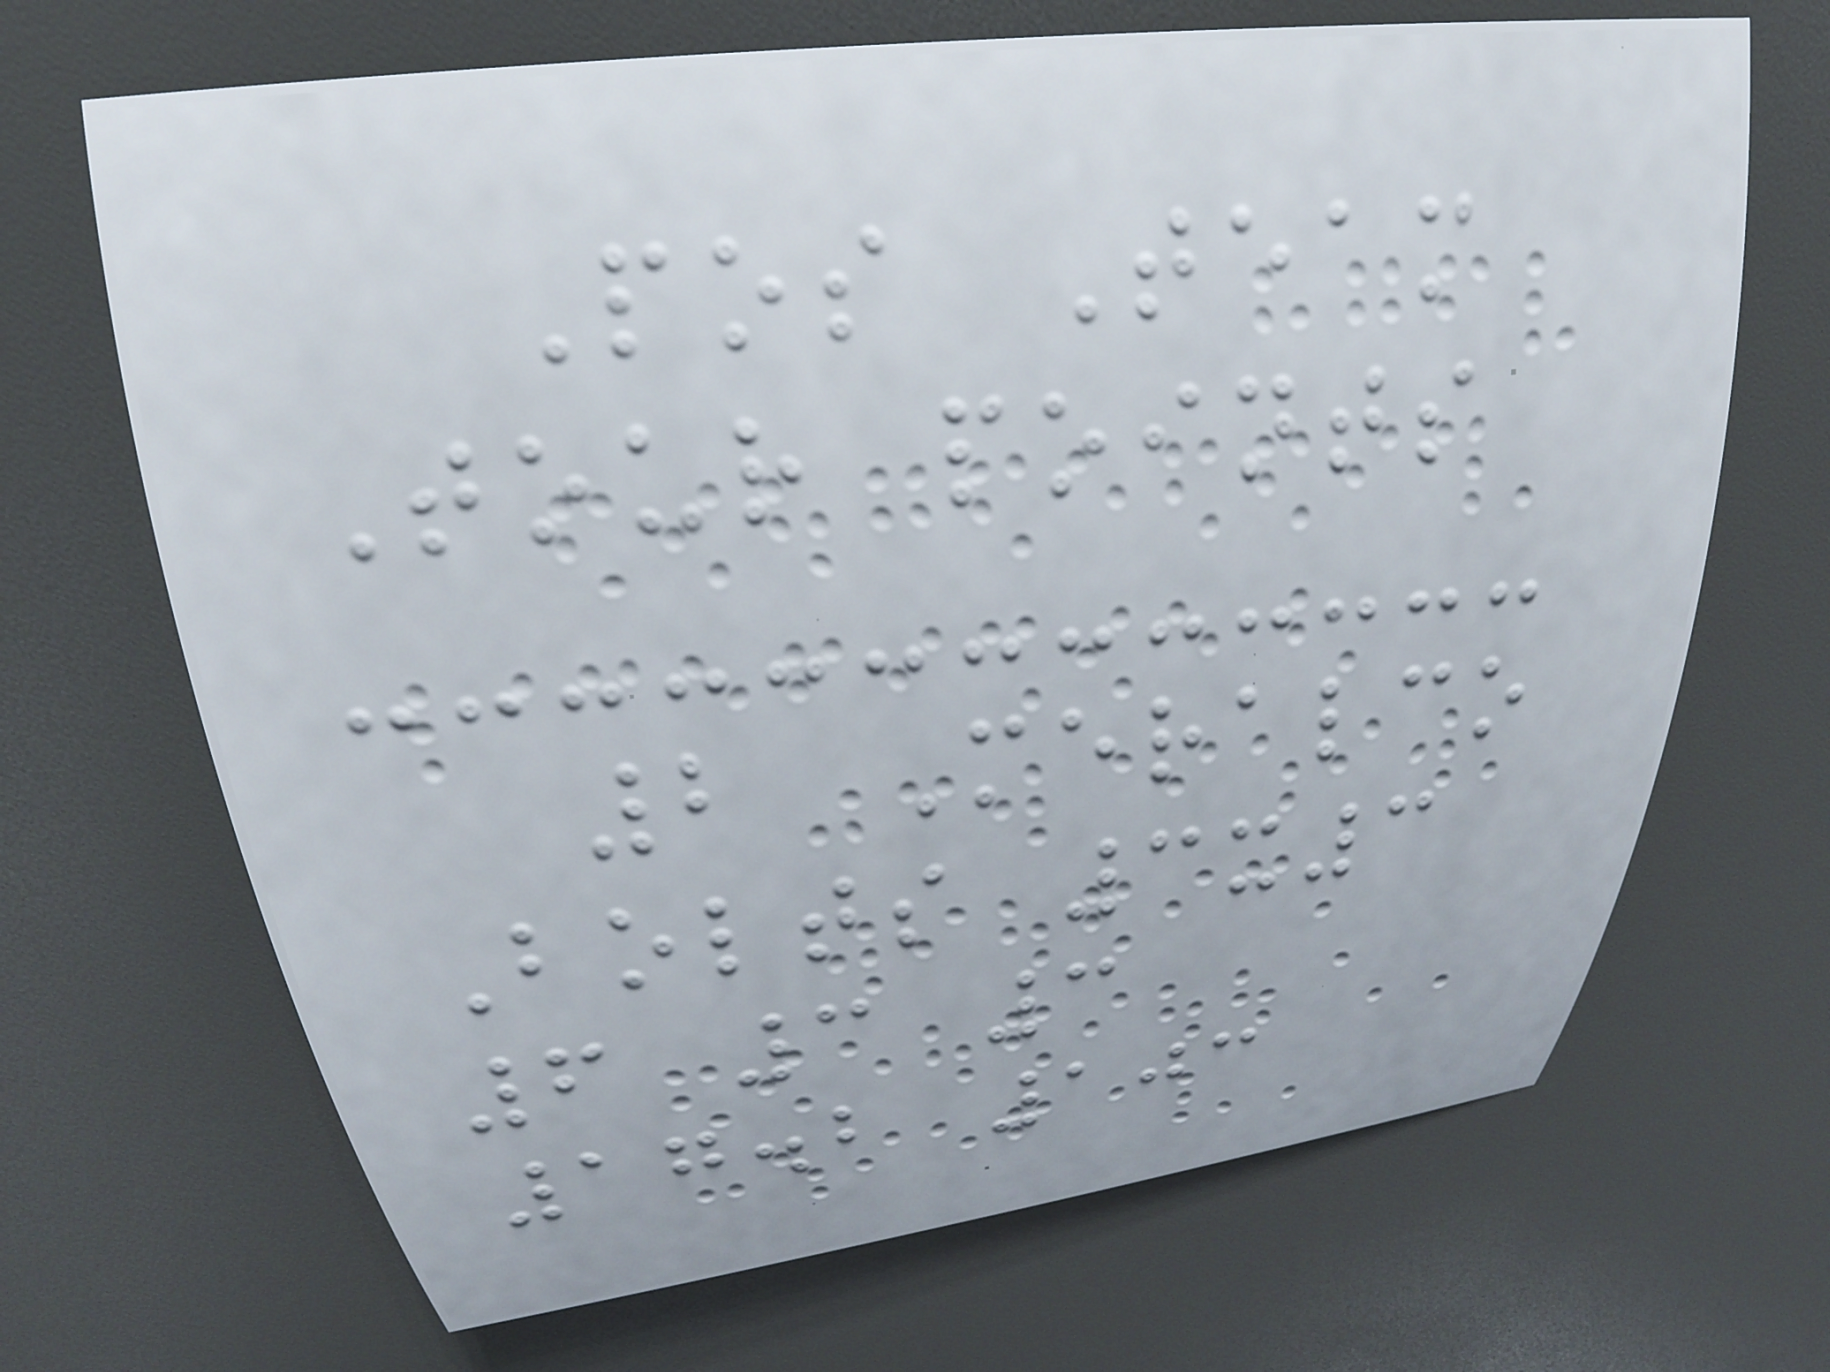Pos Team
Tour points
2 Meralco
Bolts 3x3
6 3 3
17.2 103
